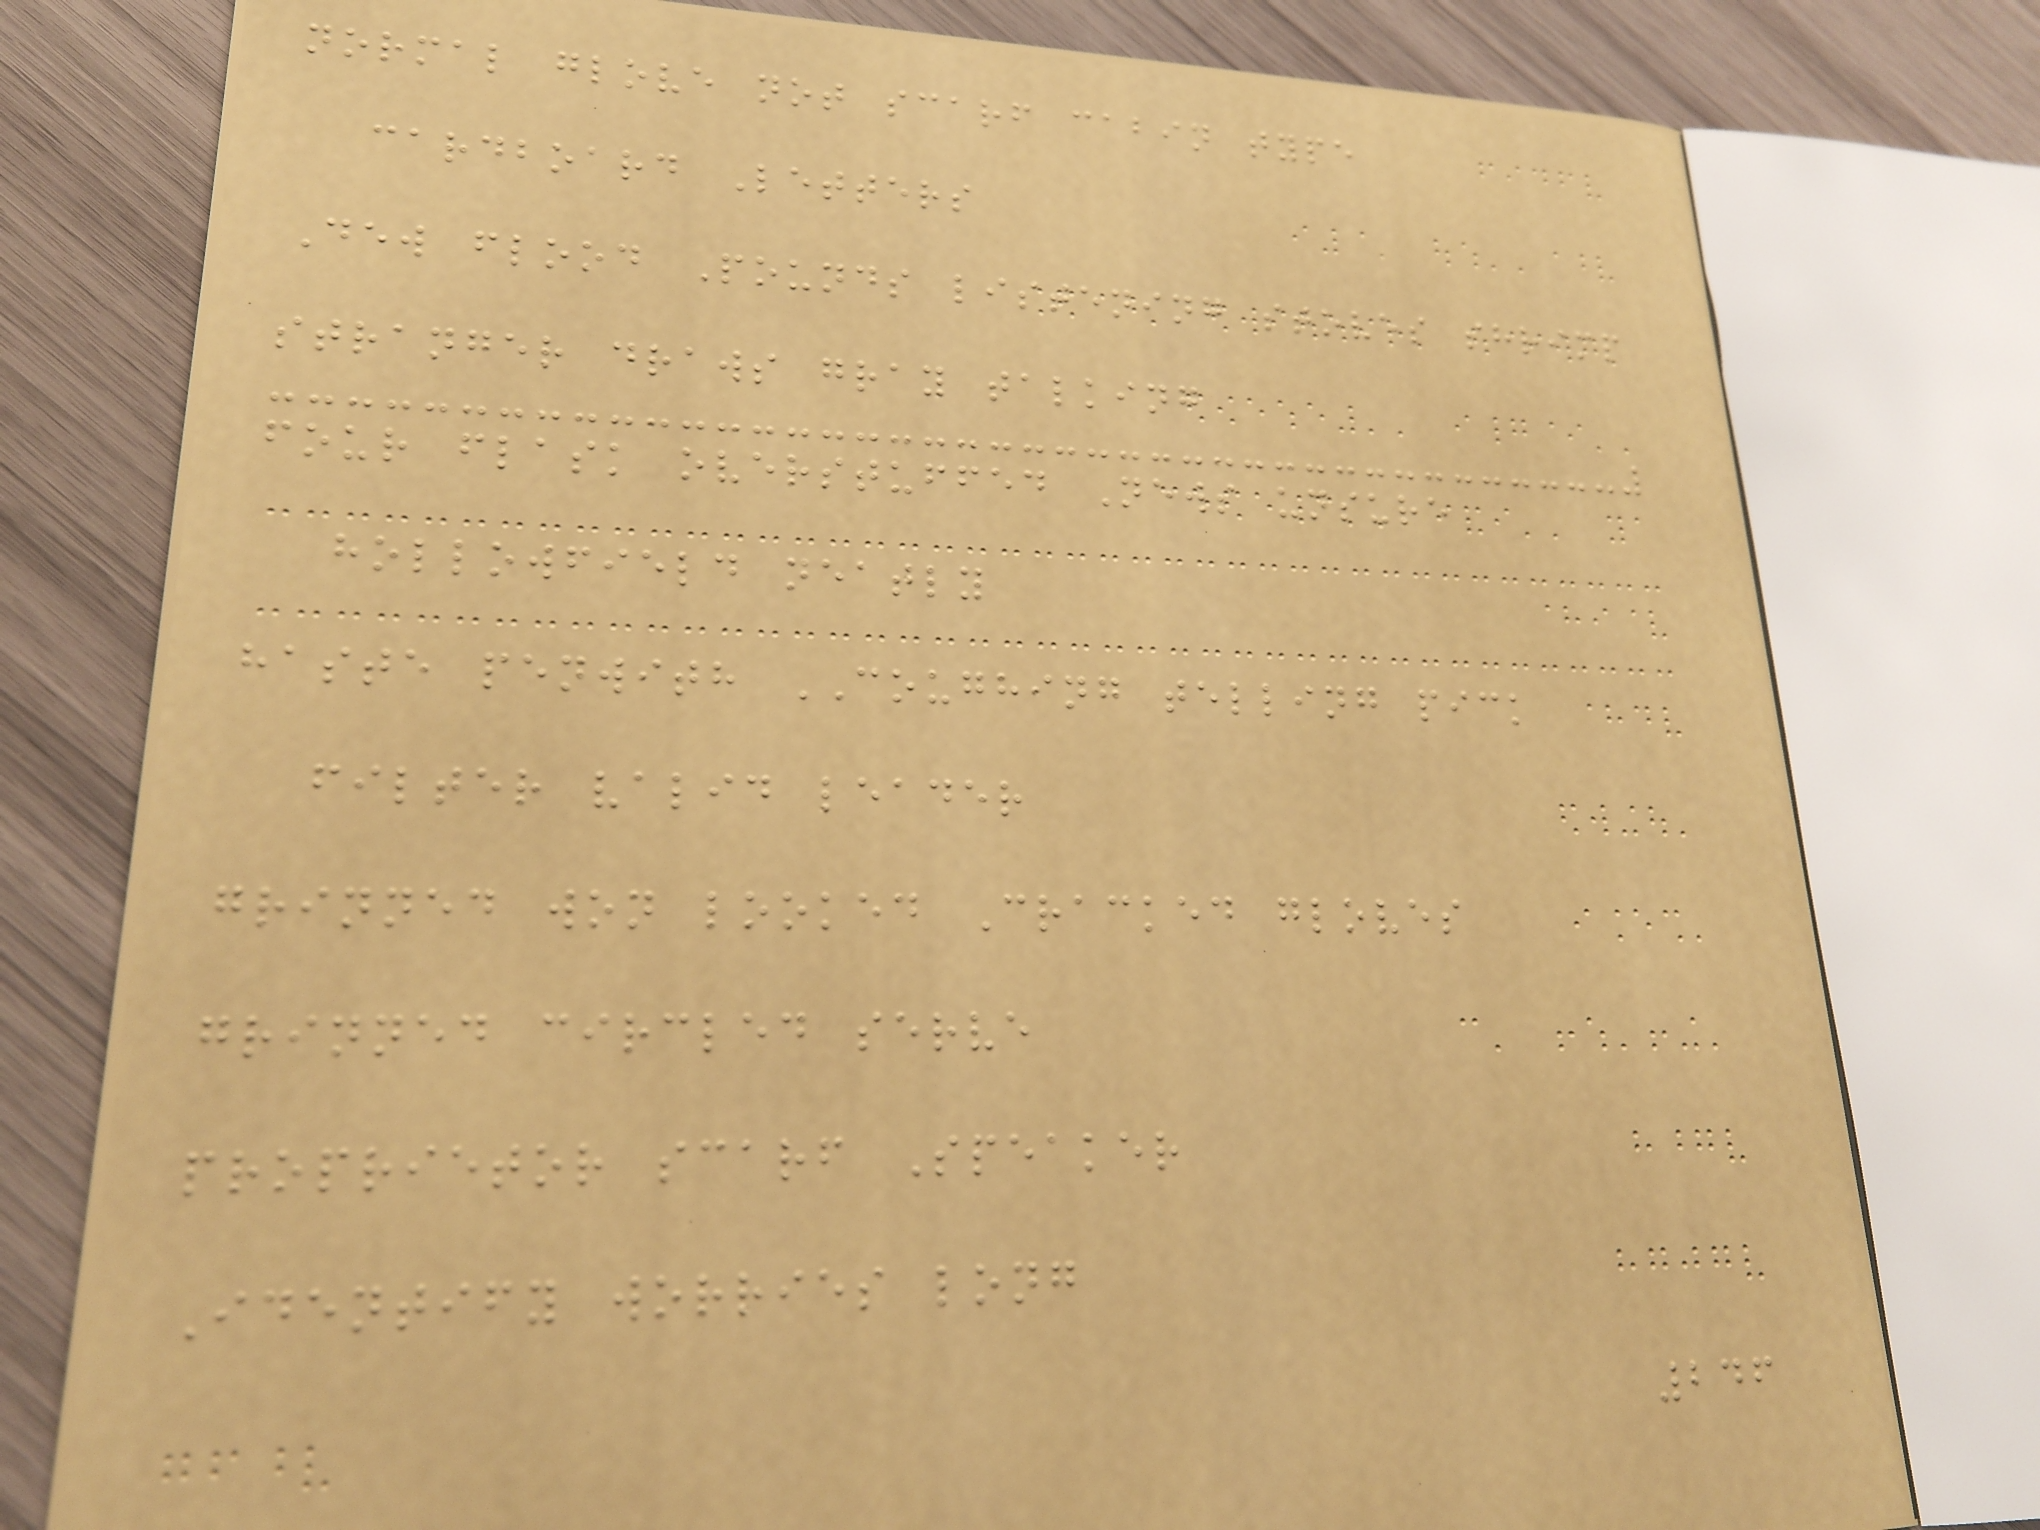normal glove not scarf cabin type
cardboard Letters
Dew flood Pounds listening stoves shrimp
stranger draws gray talking
four flask overstuffed News unsure
hollowfield neatly
haste penwith COUGHING telling pick
filter valid leader
grinned won looked Cracked gloves
grinned circled serve
proprietor scarf Speaker
Identify worries long
246
